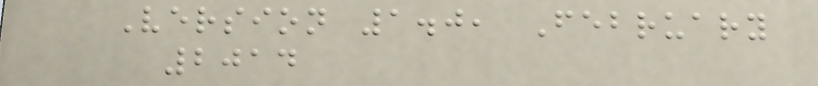Version 1.0, February
2014
